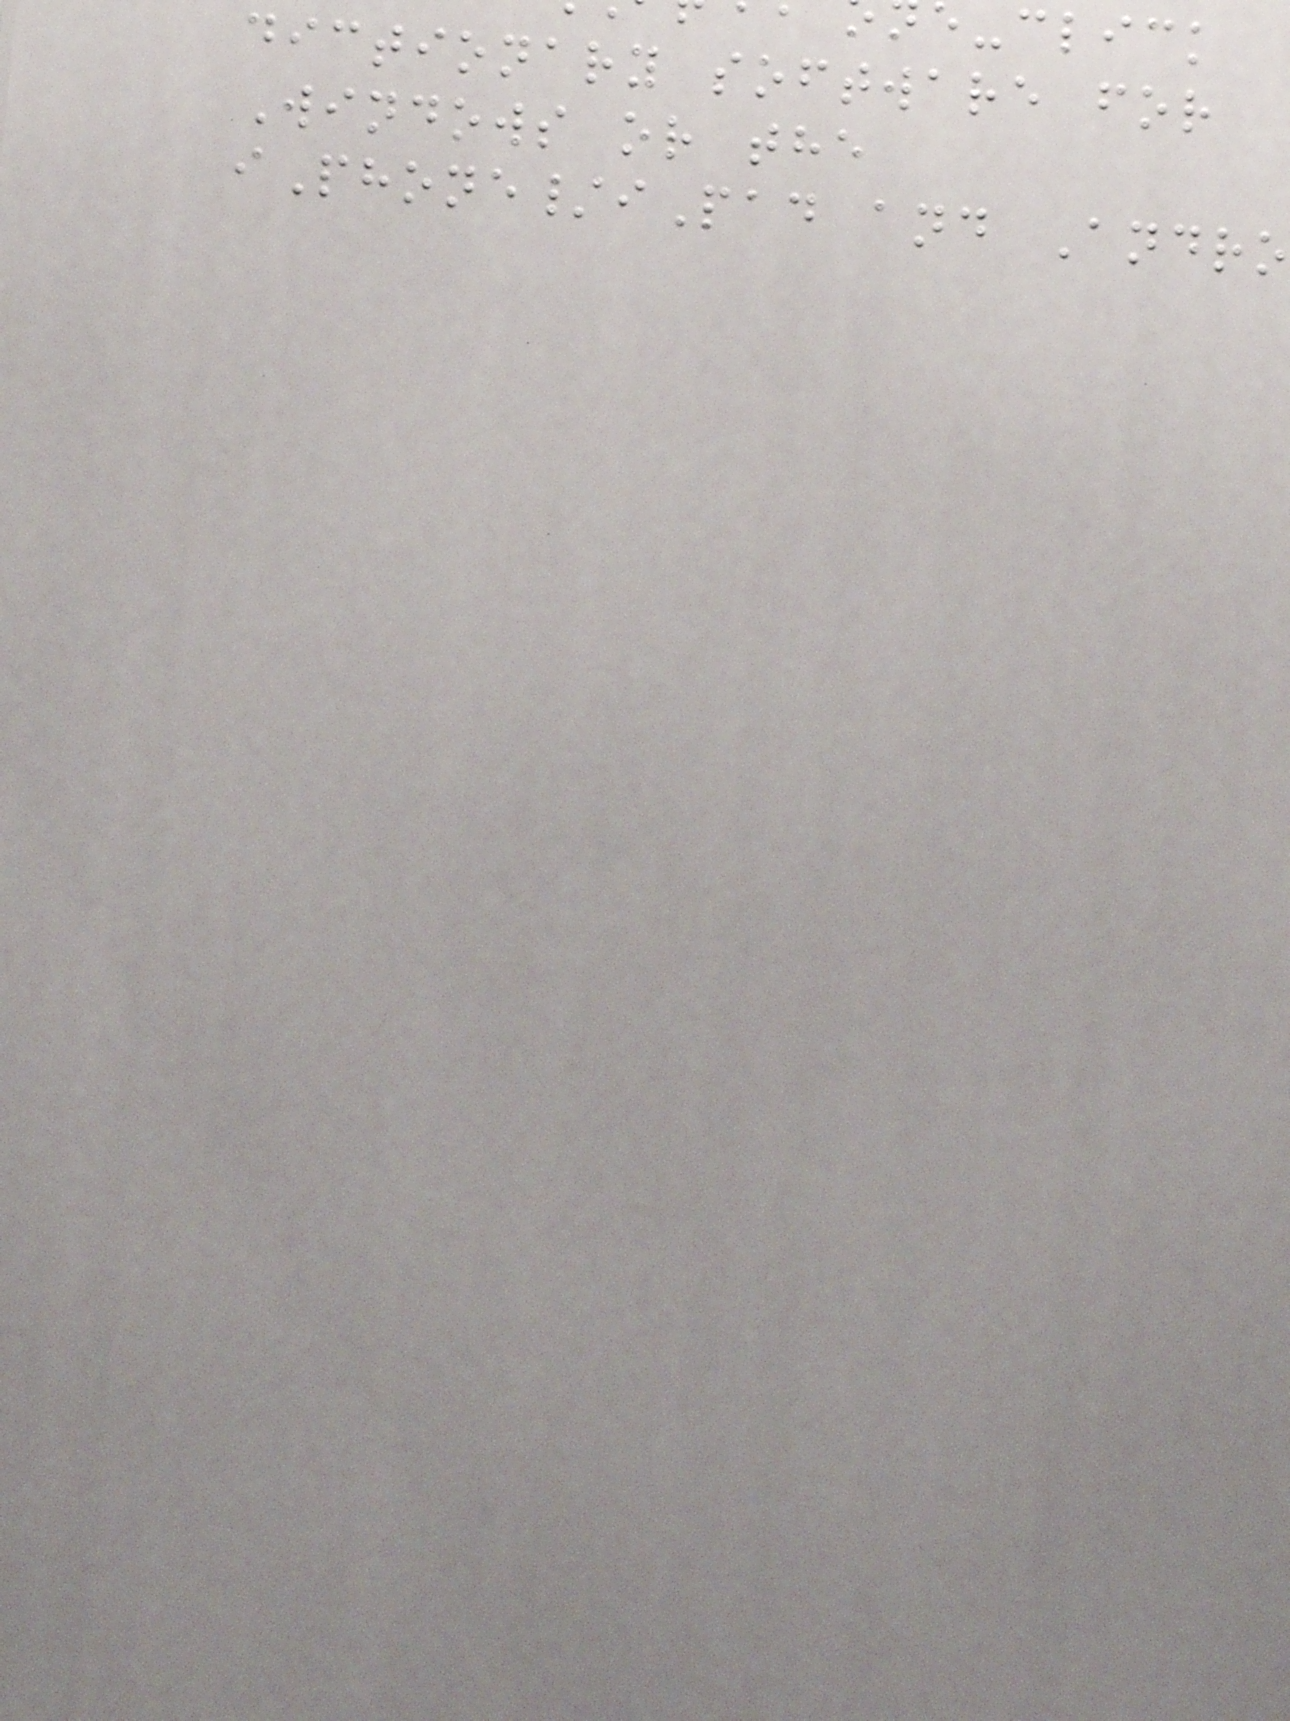dictionary software for
Windows or the
iPhone/iPad and Andro
